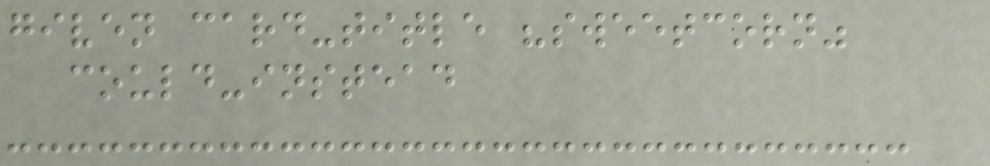given card-title "sweetcorn"
could-instead
